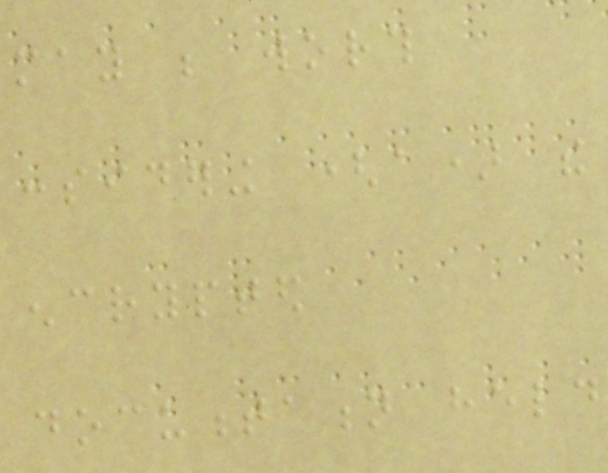may be worth
considering (a) the
encrypted
documentation held
